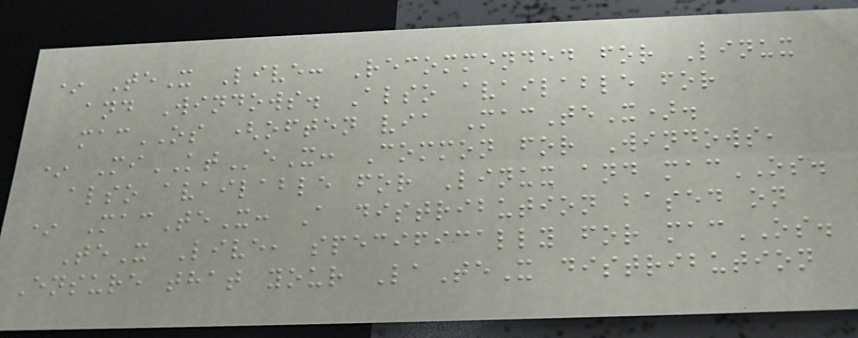* TeX Live: Recommended for Linux
and Windows. Also available for
macOS (often via MacTeX).
* MiKTeX: Common for Windows,
also available for Linux and macOS.
* MacTeX: A distribution based on
TeX Live, specifically for macOS.
Ensure that your LaTeX distribution
